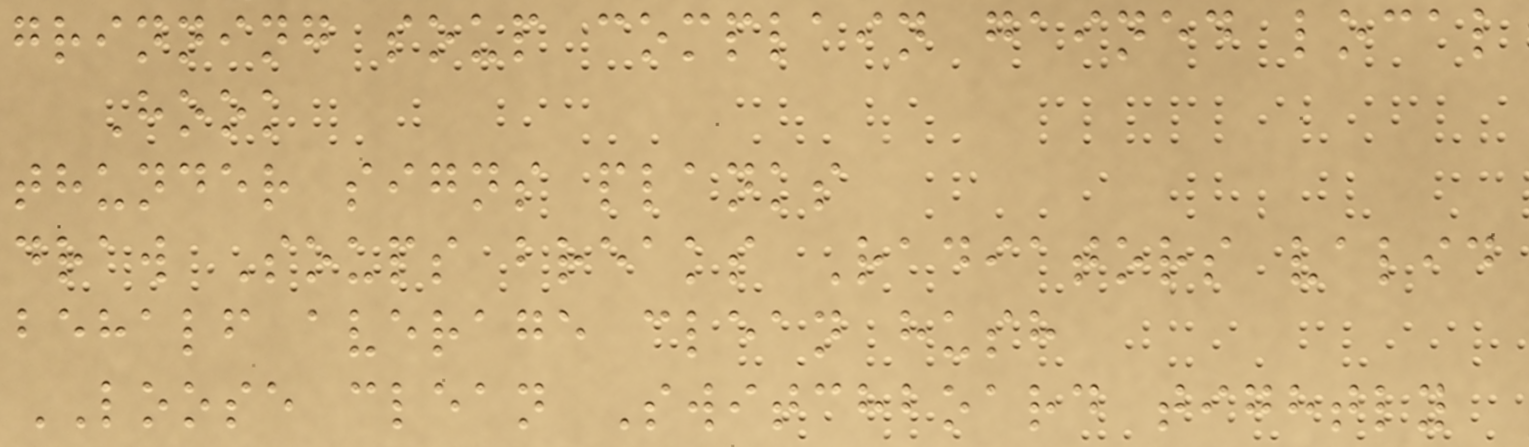grinning soup complain gained local
Hook
thunder signs planks
draw Soups breaks Radiators valid
behalf average clean hush
LOOSE clean Switchboard tightly
